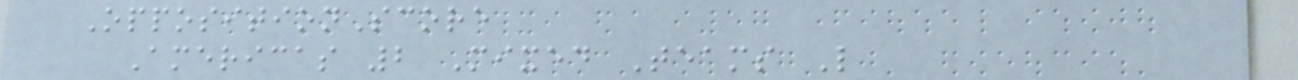OppositionScore
Americas 2 Mixed Teams L
